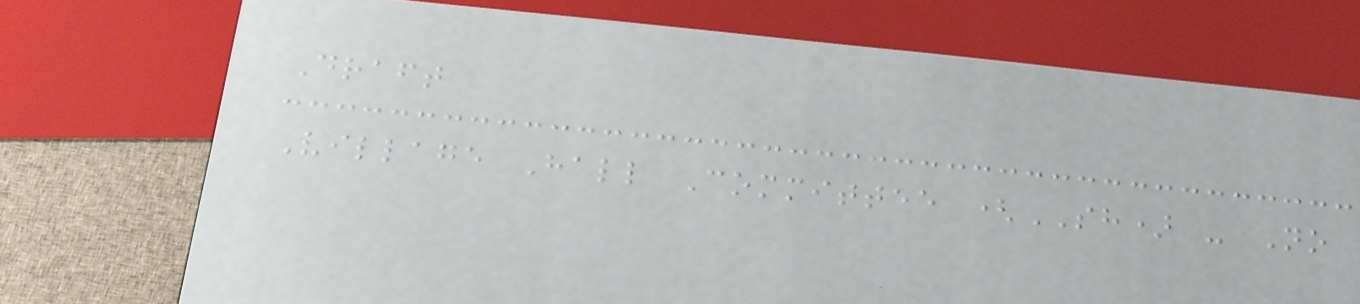Draft
Village Hall Committee (SH) - No
